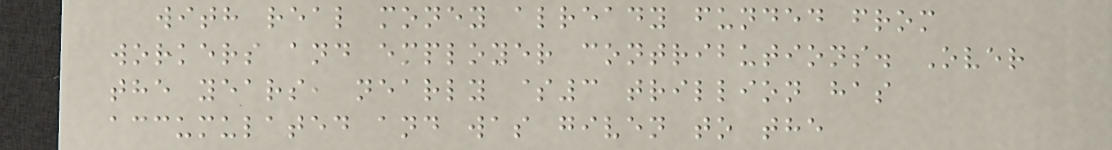with real money already funded from
workers and employer contributions. Over
the years, nearly $3 trillion has
accumulated and was given to the
